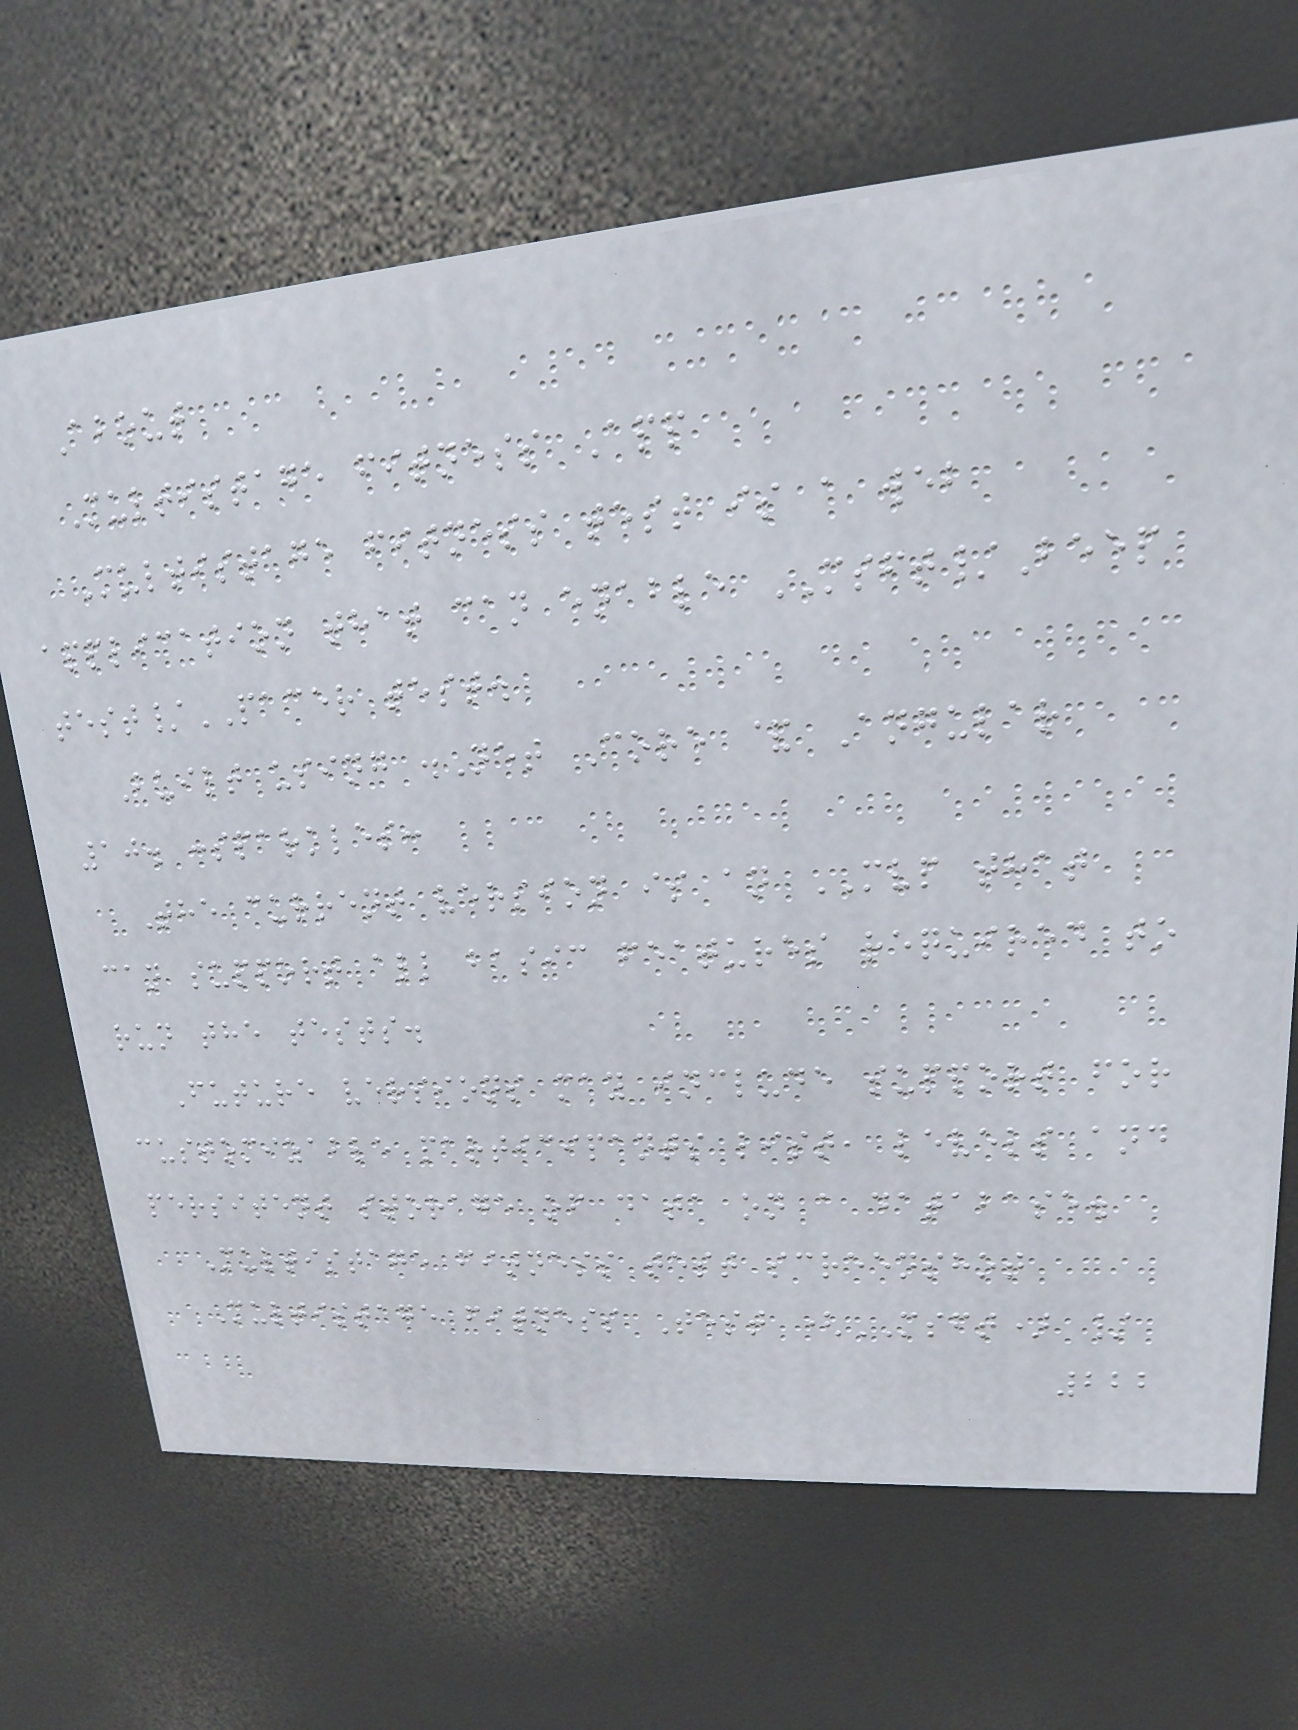About
Multistage fitness App
Multistage fitness test is a web
application that can enable MSFT/Beep
test/PACER test.
Built using .Net Core & Angular
10. :sparkles:
The current version is an MVP that
can support all basic features required to
run the tests.
Future versions may include support for
customizable participants list, levels and
persitent storage of data on a database.
Multistage fitness test screenshot
Multistage fitness Test (MSFT) /
222
